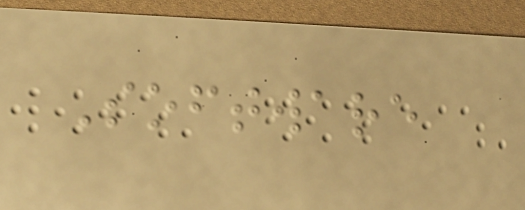Software
